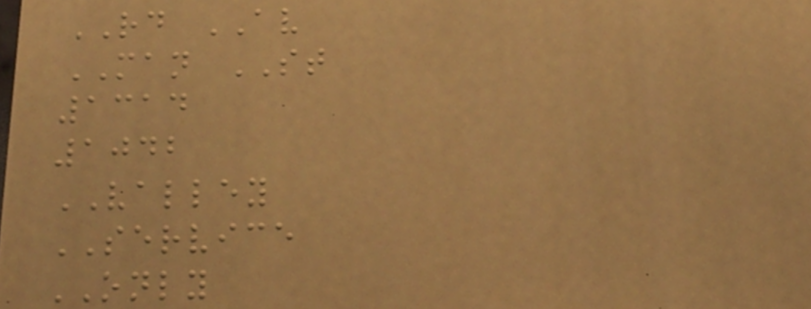RD AV
MAN ST
1314
1042
VALLEY
SERVICE
ONLY
